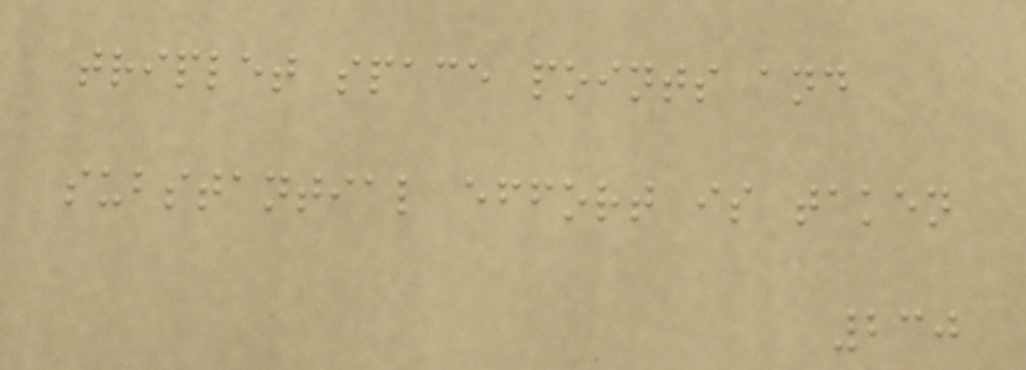triplet space points and
substantial effort is taken
230
